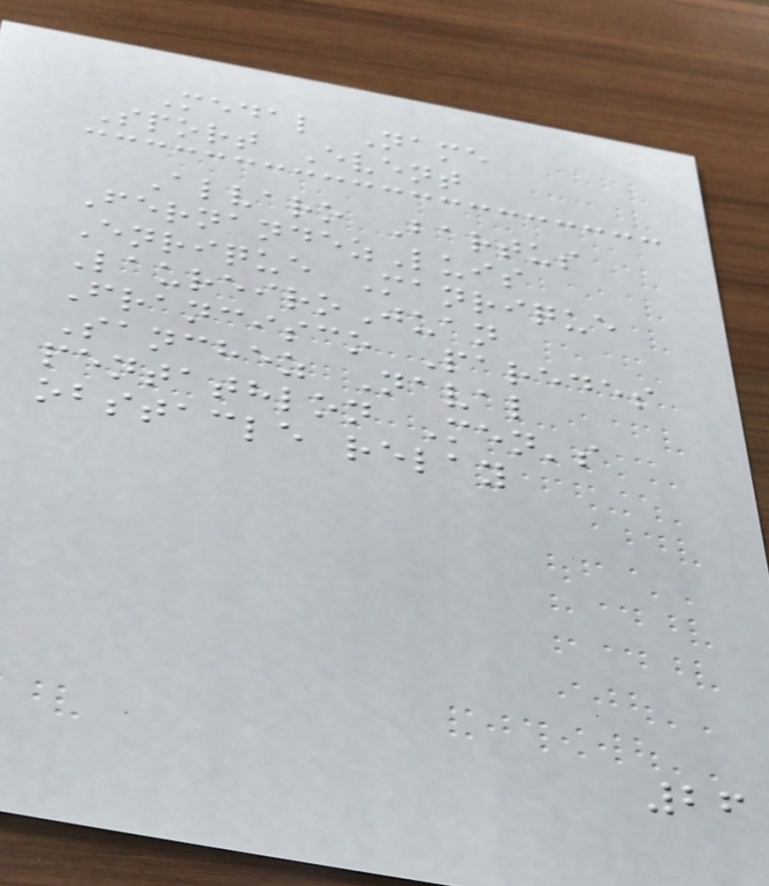Medal Name
Sport Event
Alvaro Bartus
FernandezLuis
Enrique Manrique
LaureiroJuan
Francisco Paredes
Sanchez Naval
pentathlon Men's
obstacle relay
26
